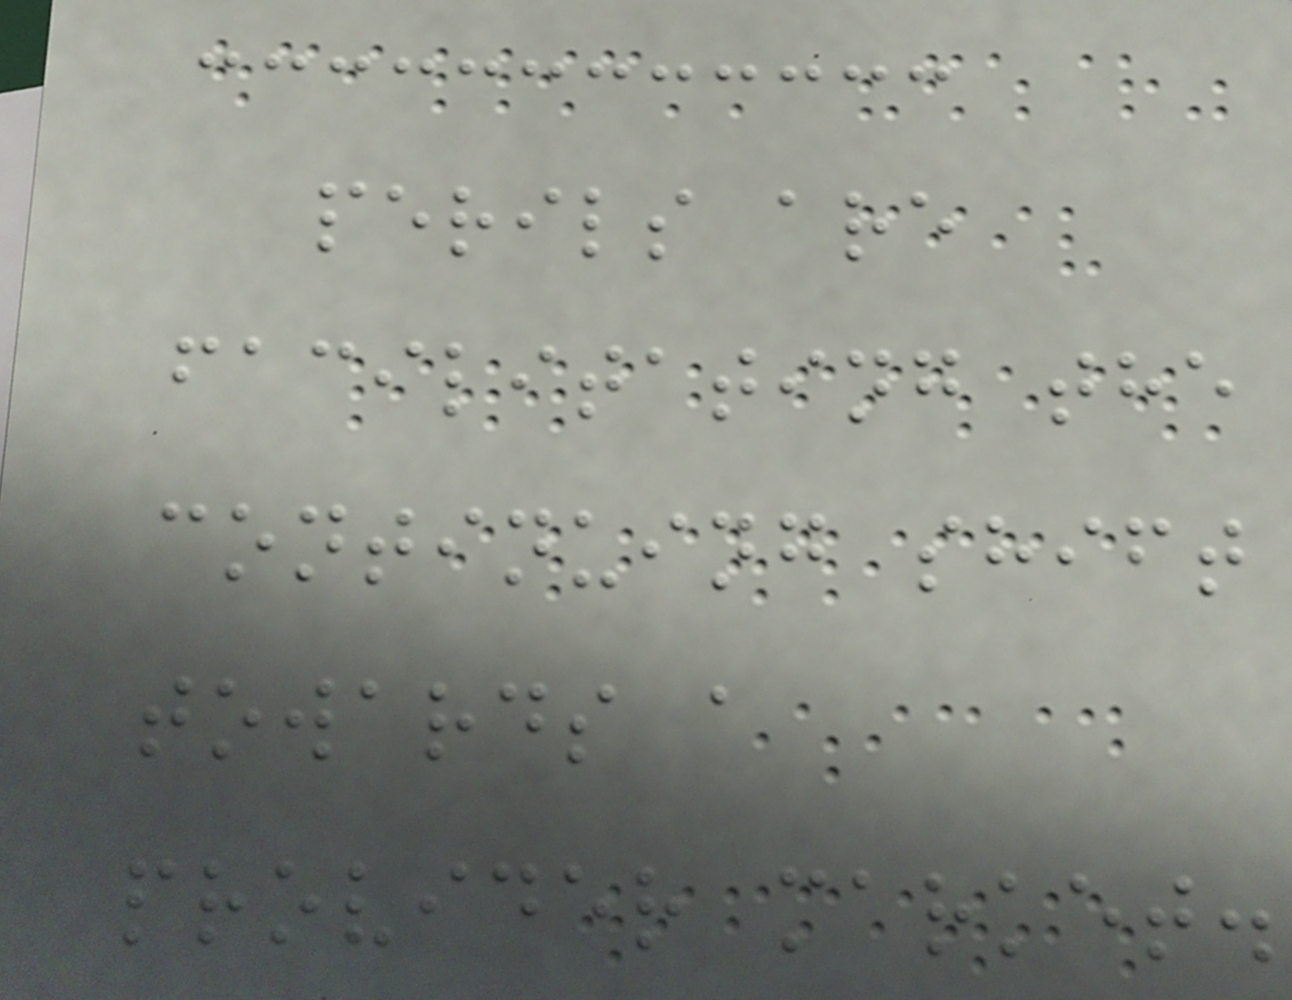perils are
facilitating the
continuing shift
towards a
provider market.
